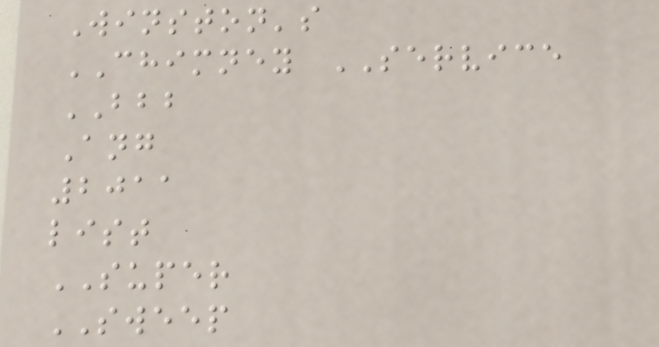Winston's
CHIMNEY SERVICE
BBB
Ang
2011
list
SUPER
SWEEP
